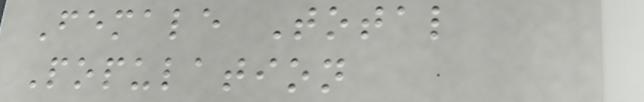Female Total
Population
